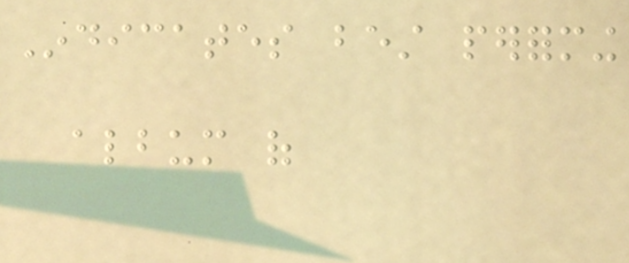Indicates best performing
album of
